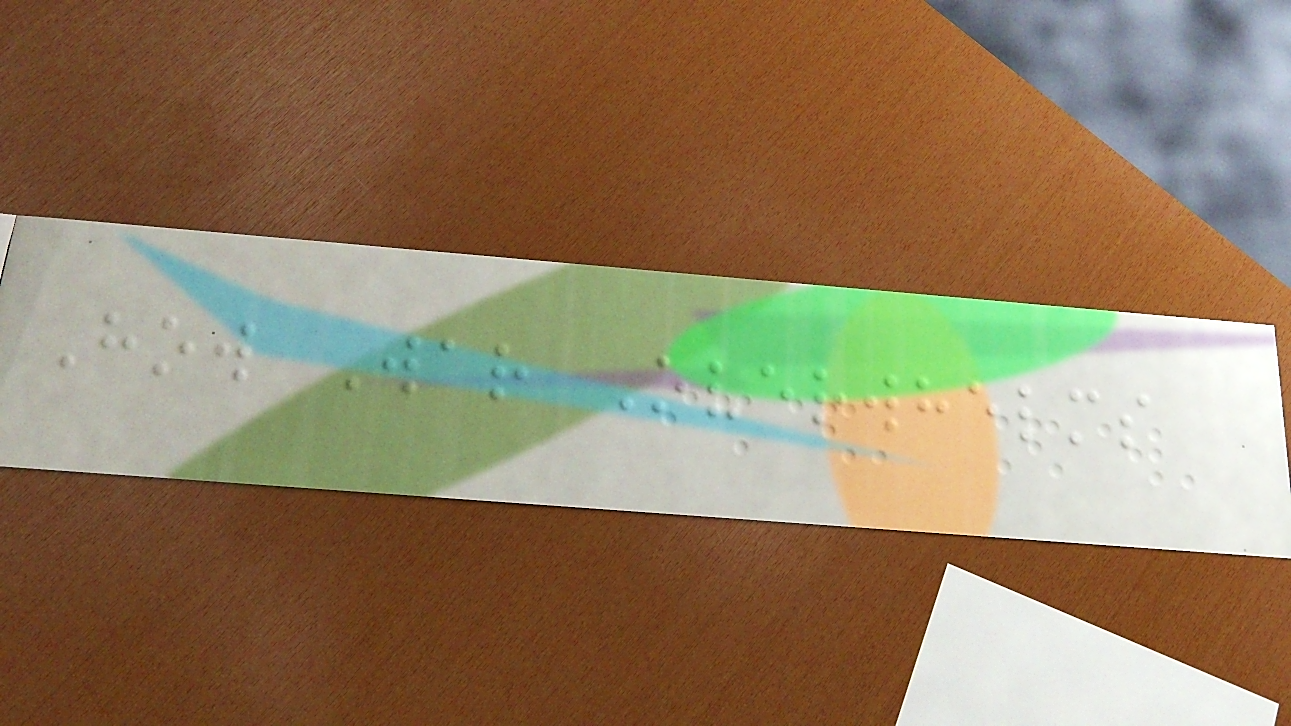How War Overwhelms
